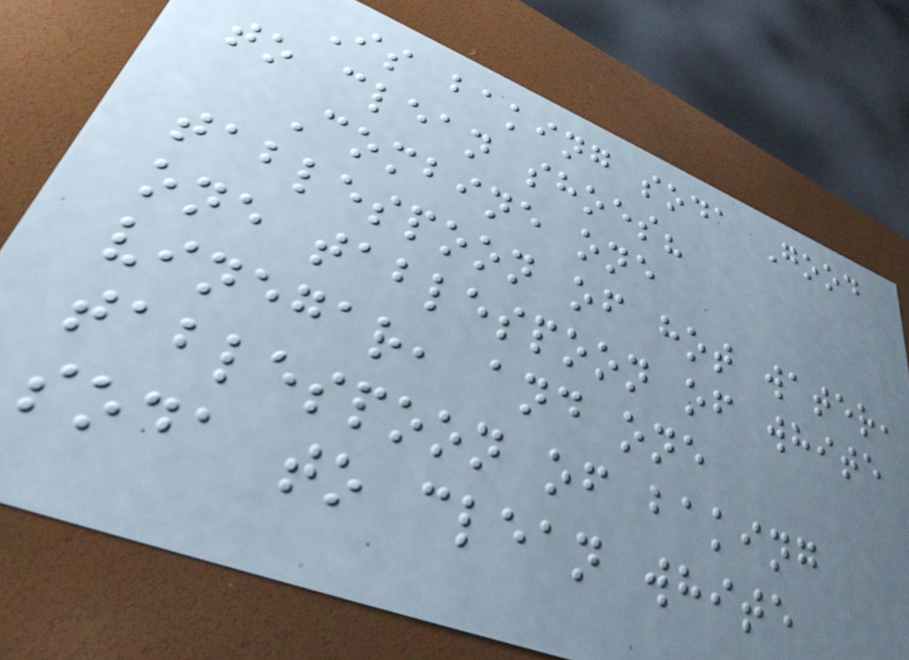Is baking soda Good
to clean shoes?
Combine one
tablespoon of hot water,
one tablespoon of white
vinegar, and one
tablespoon of baking
soda to clean white
